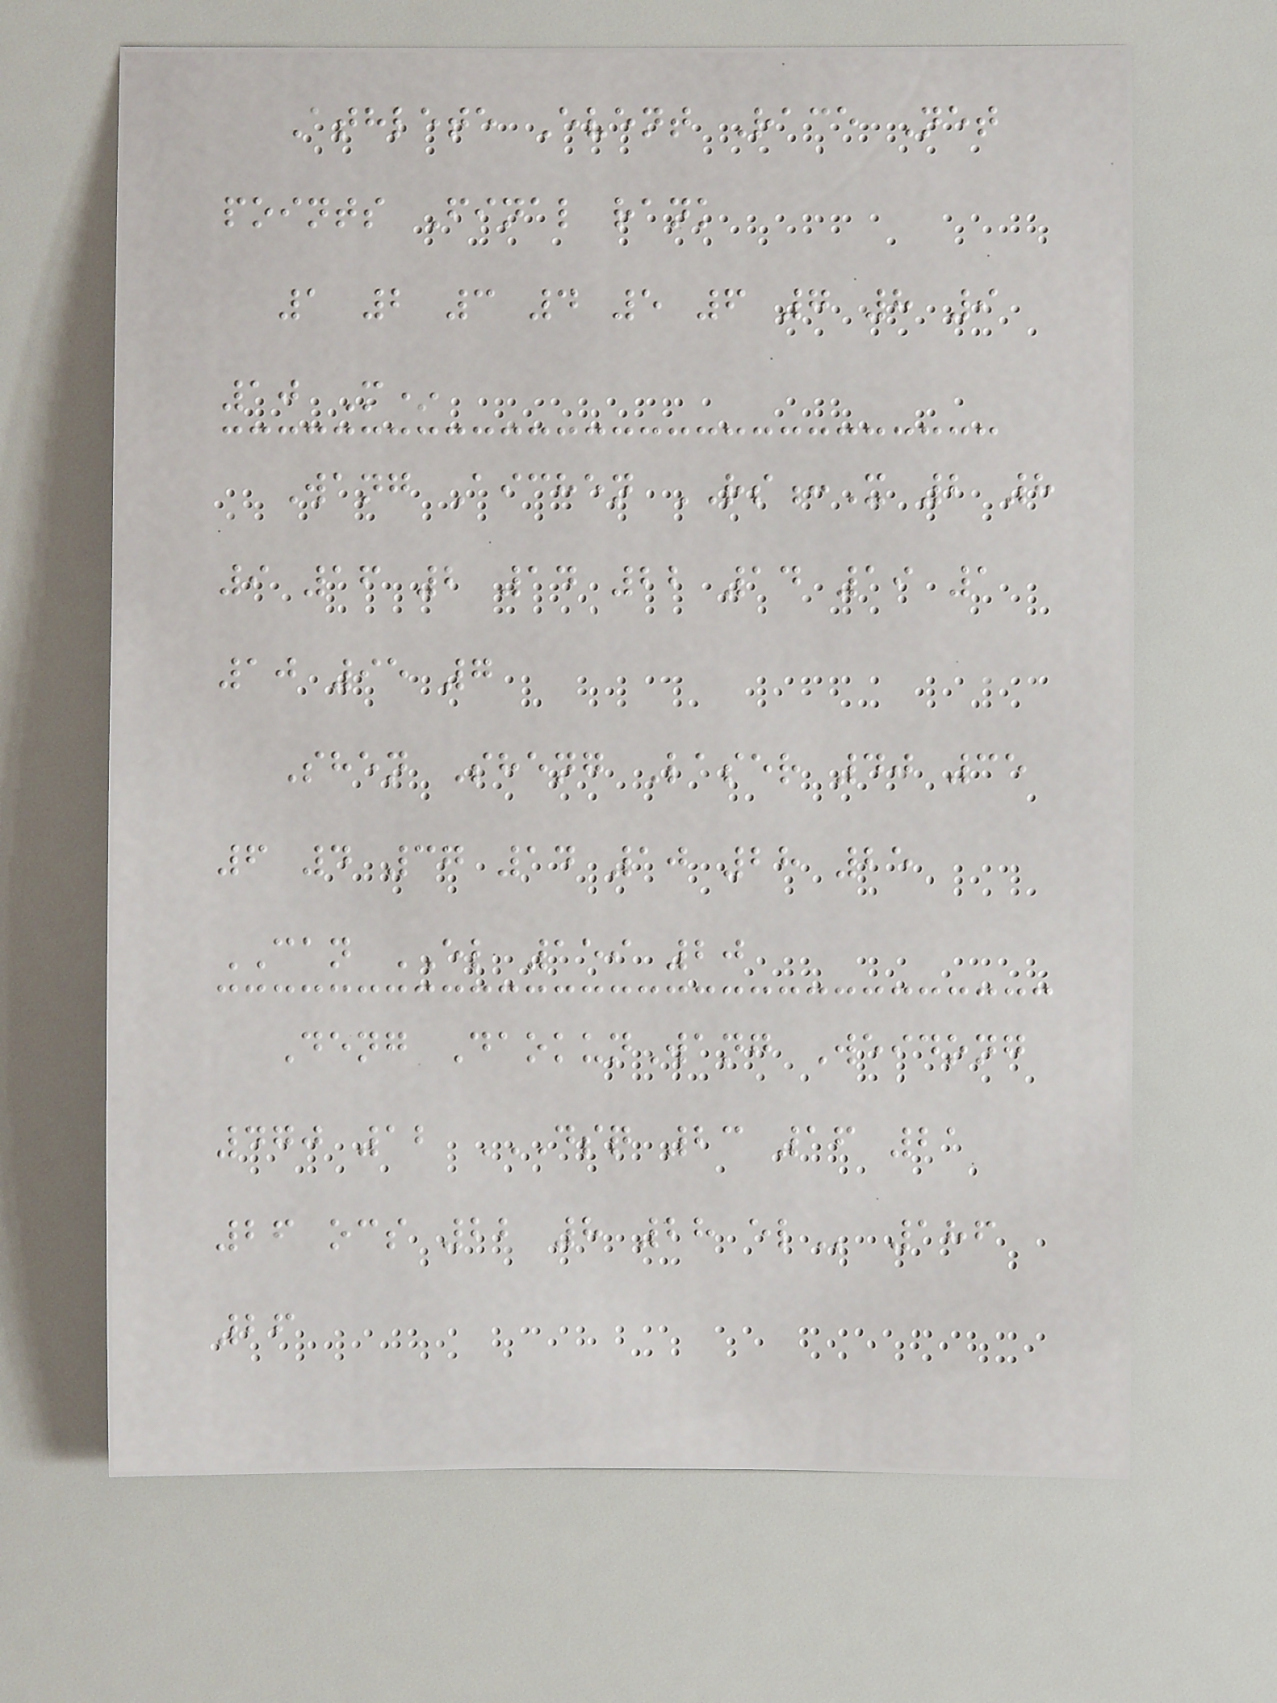Athlete Event Race Net
points Final rank
1 2 3 4 5 6 7 8 9
10 M*
Wang Aichen RS:X 2 8
9 16 2 14 22 14 19 1
10 95 7
Shen Sheng Laser 40 35
6 4 37 14 10 28 25
CAN EL 159 20
Deng DaokunWang Weidong
470 12 DSQ 23 16 21
26 OCS 22 8 28 EL 186
26
